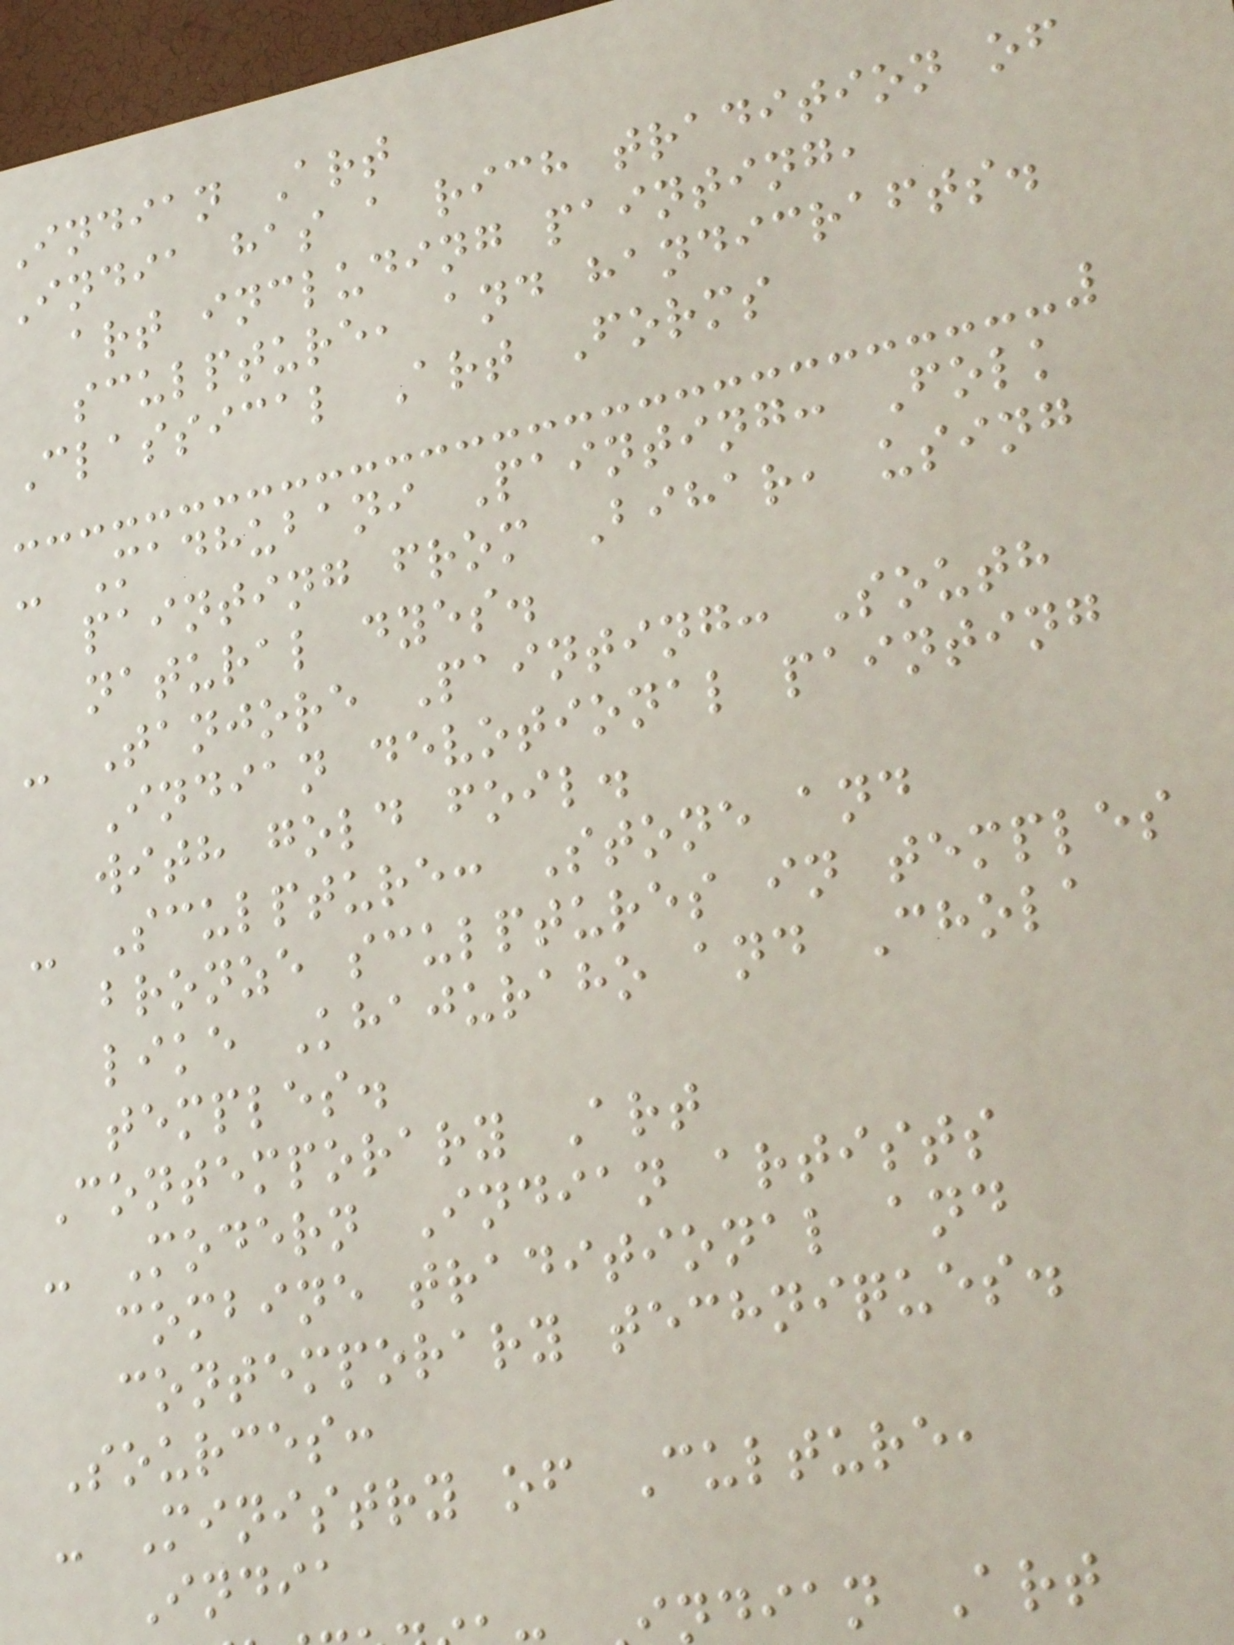Indian Art
India has a rich tradition of
art including painting,
sculpture, and handicrafts.
Classical Art Forms
- Madhubani Painting: Folk
painting from Bihar, using
natural dyes.
- Tanjore Painting: South
Indian devotional painting
with gold foil.
- Sculpture: Stone and
bronze sculptures in temples
like Khajuraho and Chola
temples.
Contemporary Art
- Modern Indian artists
combine traditional and
contemporary techniques.
Sources:
- Ministry of Culture,
India
dian Art
